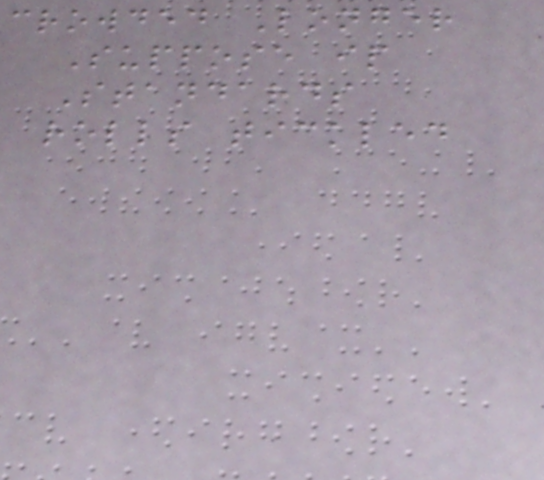crowded Longer
Suppose ip
Standards
rolls tickled
